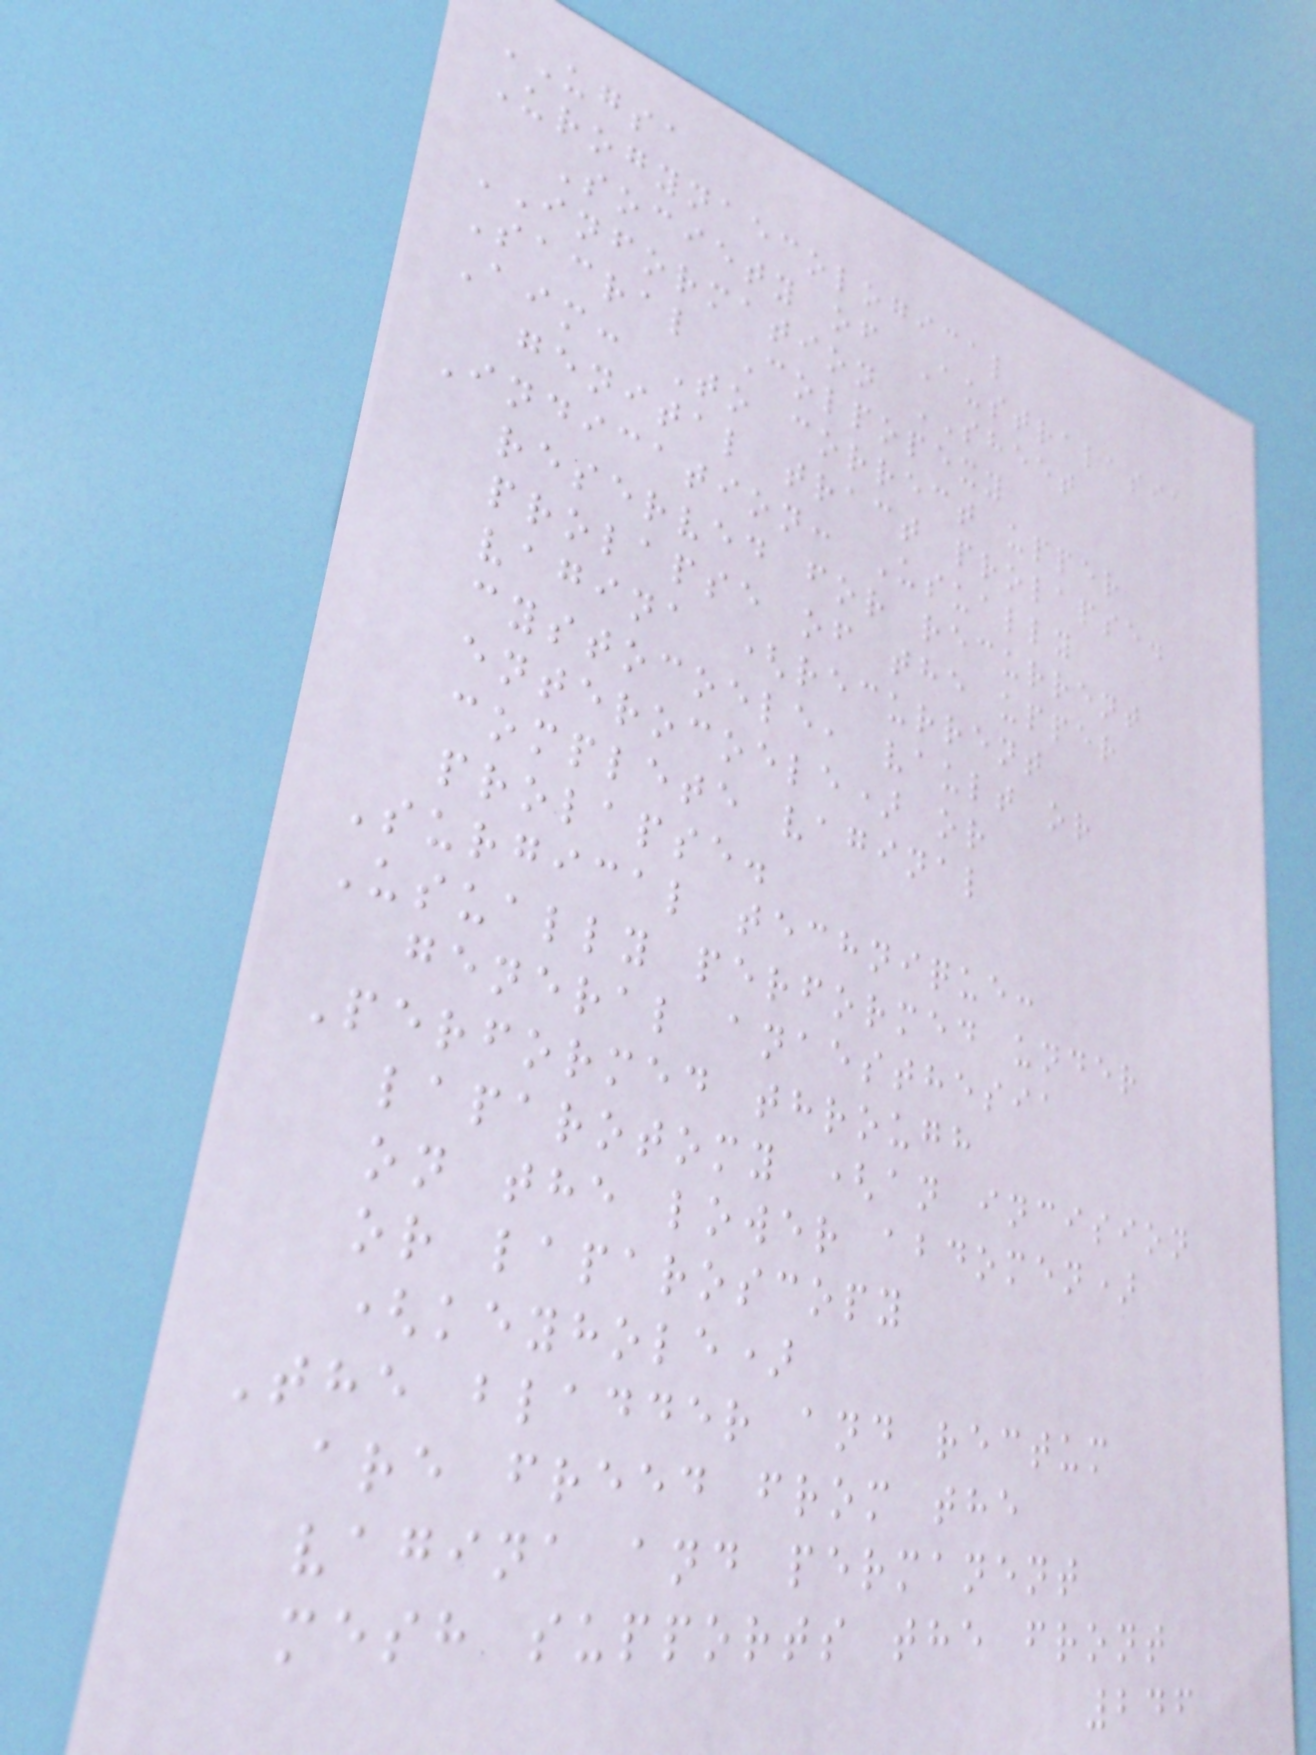UGSA
Urogynaecological
Society of Australasia
INFORMATION SHEET
Sacral Colpopexy
Aim: To correct upper
genital tract prolapse.
Indication: Usually
reserved for recurrent
prolapse of the upper
vagina (recurrent
cystocoele, vault or
enterocoele) or
complete vaginal
prolapse.
Surgical technique:
Usually performed under
general anaesthesia
Performed through
laparotomy (an incision
on the lower abdomen)
or laparoscopy
(keyhole)
The bladder and rectum
are freed from the
vagina and permanent
mesh supports the front
246
